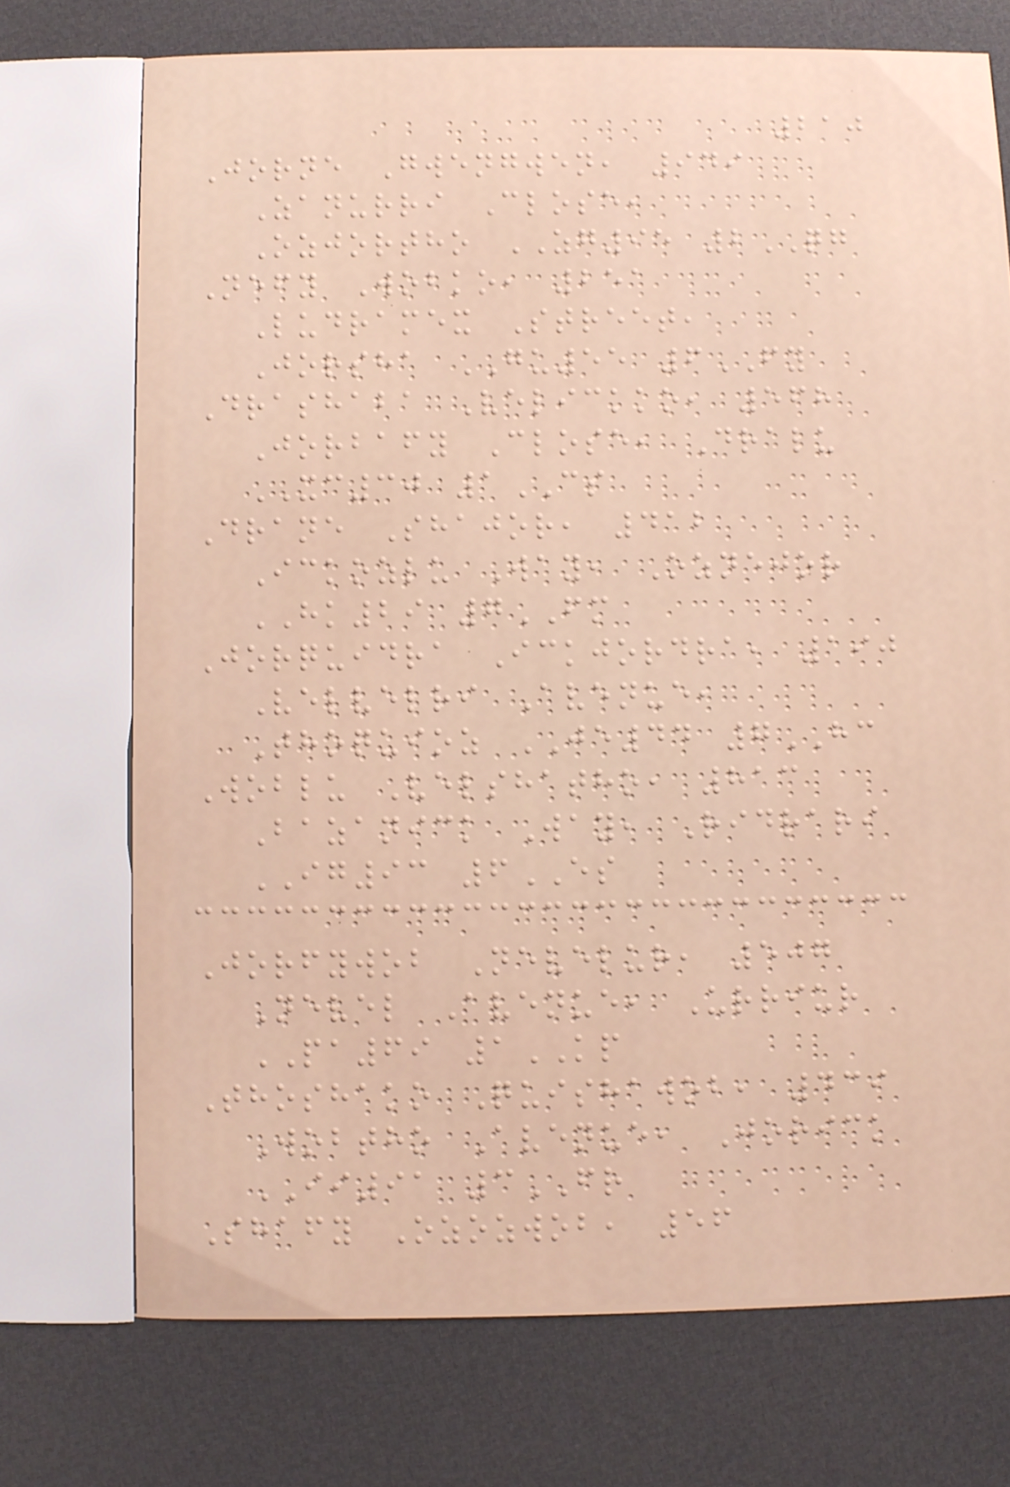210
Jorne Gwengwen, 949
Zanurri Close,
Ozjortho ZG95 2QG
Nefy Wobko, 251
Ludramex Street,
Jorsha GU55 6FY
Drashaba Velickko, 568
Jorbafy Close, Dralu
XC30 1CS
Drane Shajor, 412
Ickozlu Way, Oznejor
HK29 7FM
Jorquidra Ickjordra, 190
Velvelri Avenue,
Thoquioz JE44 7HC
Woblu Velshatho, 813
Bazanick Way, Ridrari
IG93 6ES
Jorfywob Nevelur, 507
Nevel Avenue, Urriur
PA69 1KP
Thoshako Quishawob, 439
Wobtho Avenue, Jorick
II91 3FR
Shafy Ozozwob, 56
